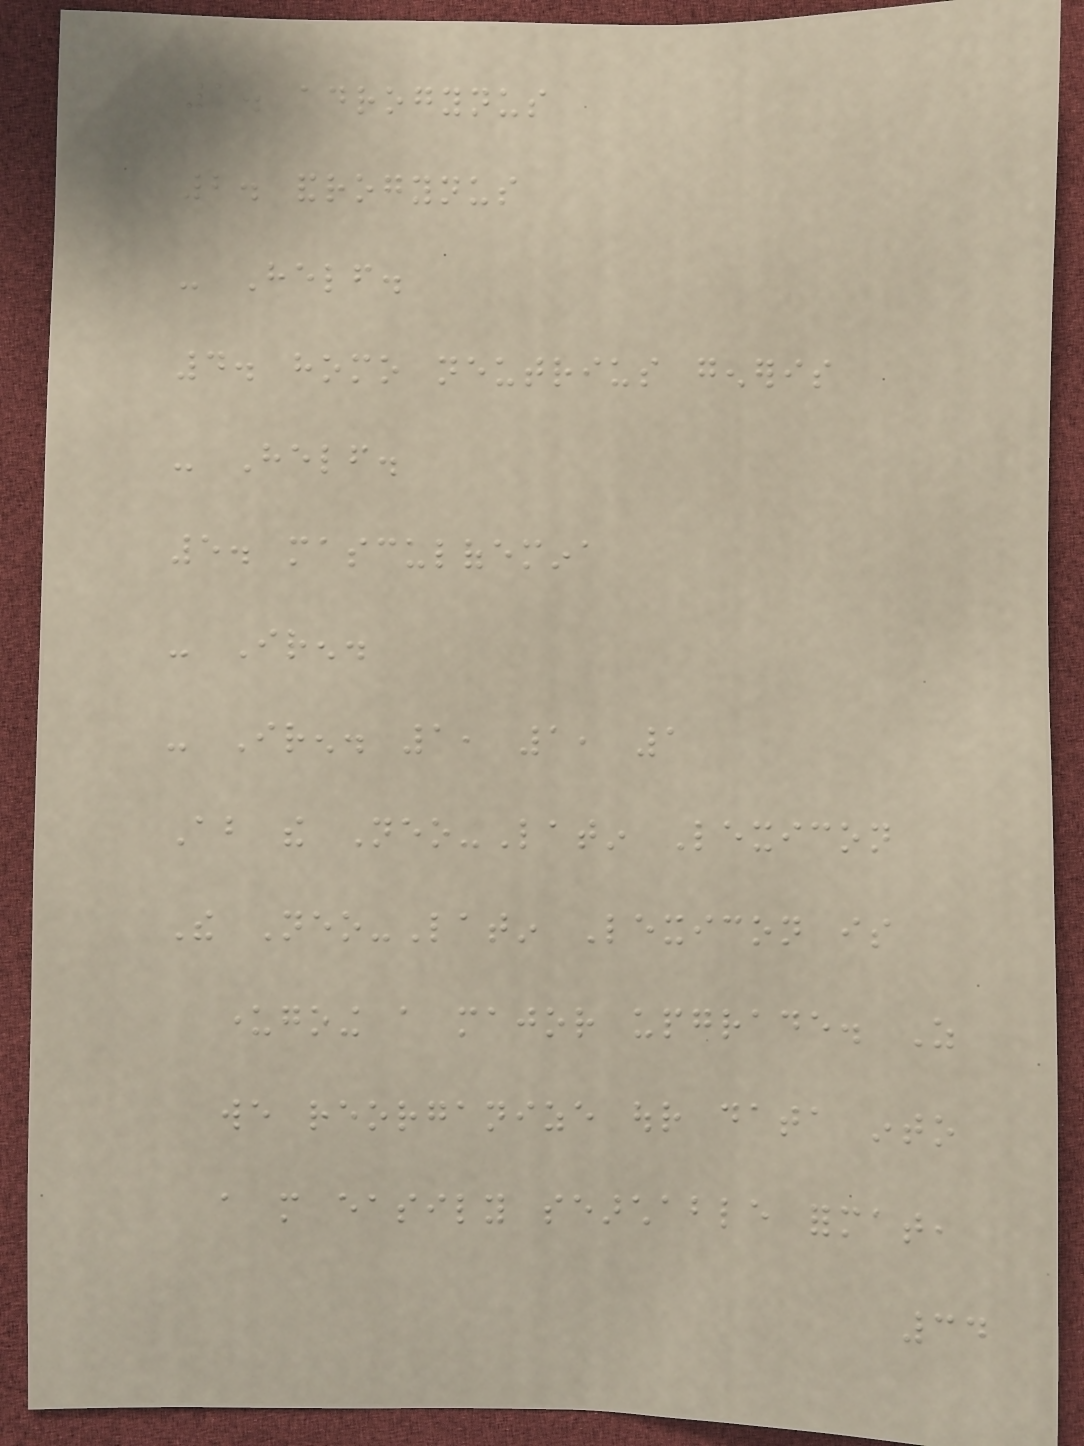1. adrogynus
2. androgynus
- Helf.
4. homo neutrius generis
- Helf.
5. masculofemina
- Iren.
- Iren. 1, 1, 1
About the Neo-Latin Lexicon
The Neo-Latin Lexicon is
undergoing a major upgrade. As
we reorganize our data into
a more easily searchable format,
34
